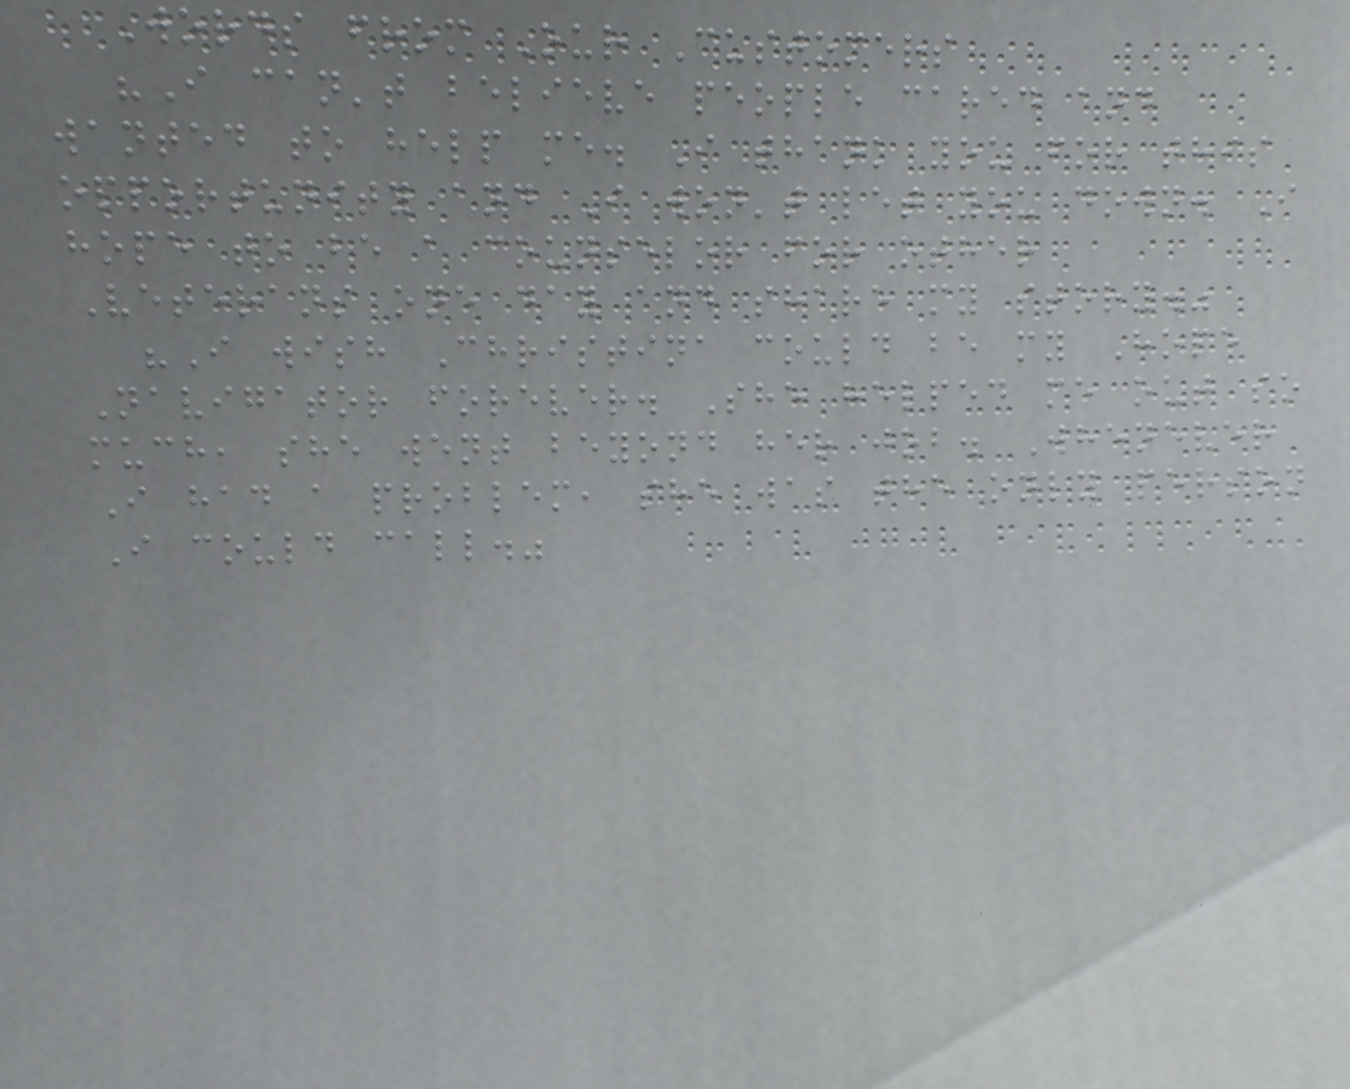Words from Our Customers
"I can't believe people cared and
wanted to help me. I thank you for this
opportunity and I won't let you down. I
hope to be a counselor for other
Veterans one day and share my story."
"I wish Christina could be my Hope
Navigator forever. She helped me out so
much, she went beyond her job. Whenever
I had a problem, she was the only person
I could call."
